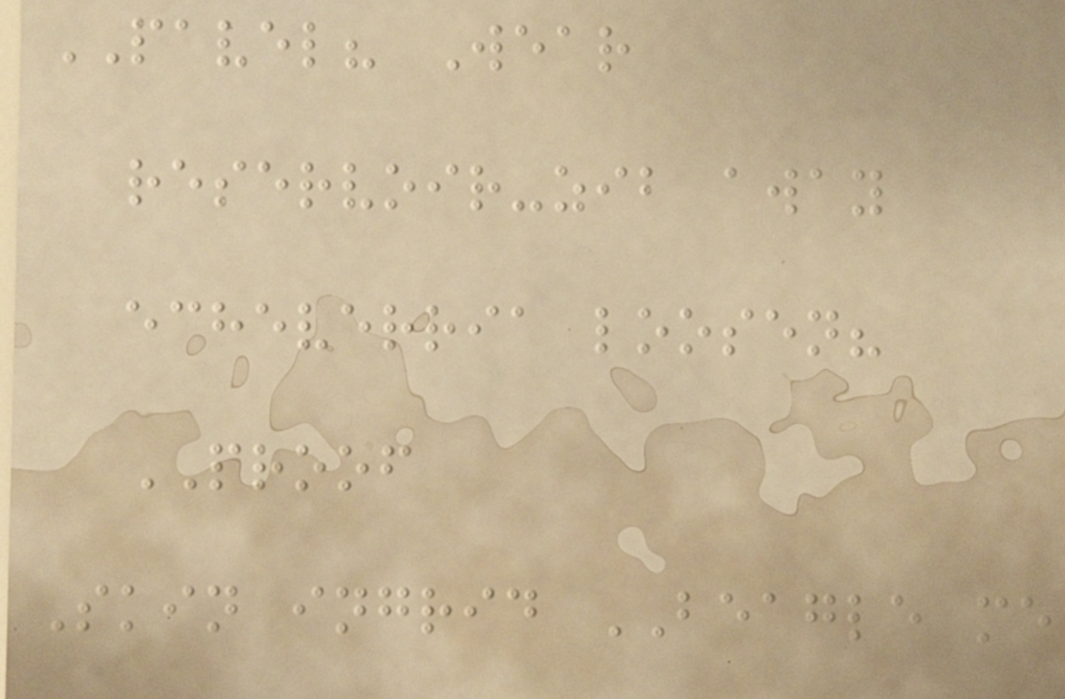PAVEL? Wear
reservoir-zib away
echeverria loosen?
PROOF
Skin ingrid BEAGLE me
